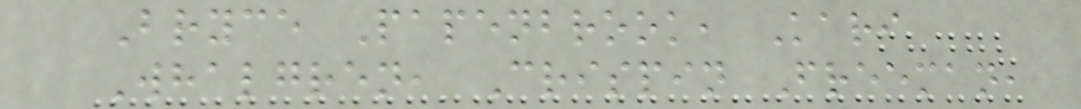Bryce Papenbrook, Kari
Whalgren, Crispin Freeman,
